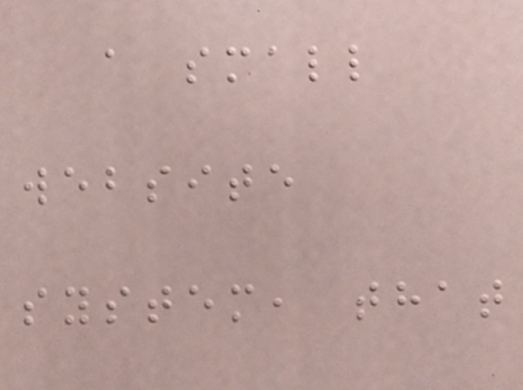a small
website
system, that
